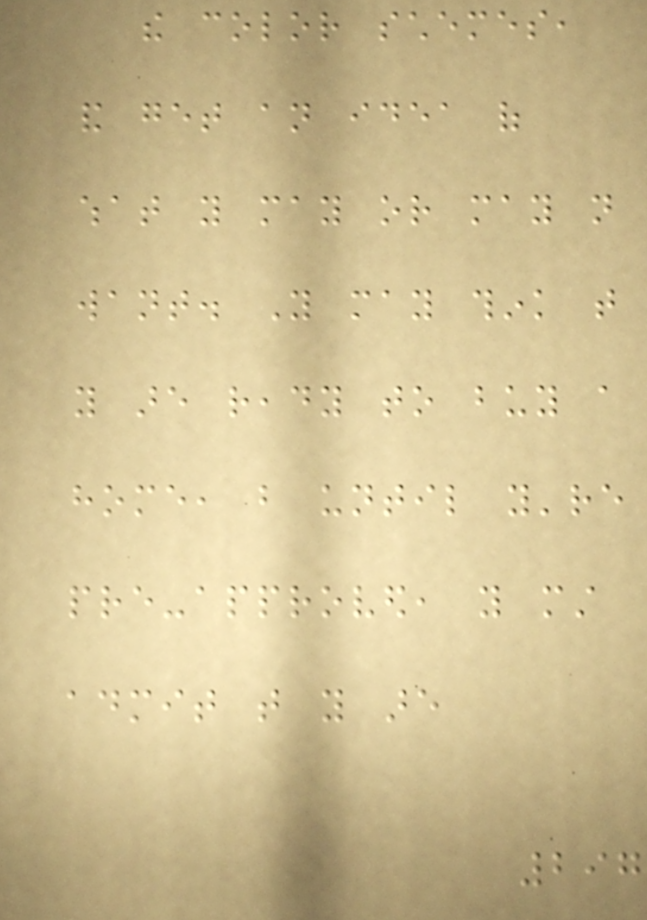the color schemes,
and get an idea of
what you may or may not
want. You may think that
you are ready to buy a
home, but until you're
pre-approved, you must
admit that you are
297
